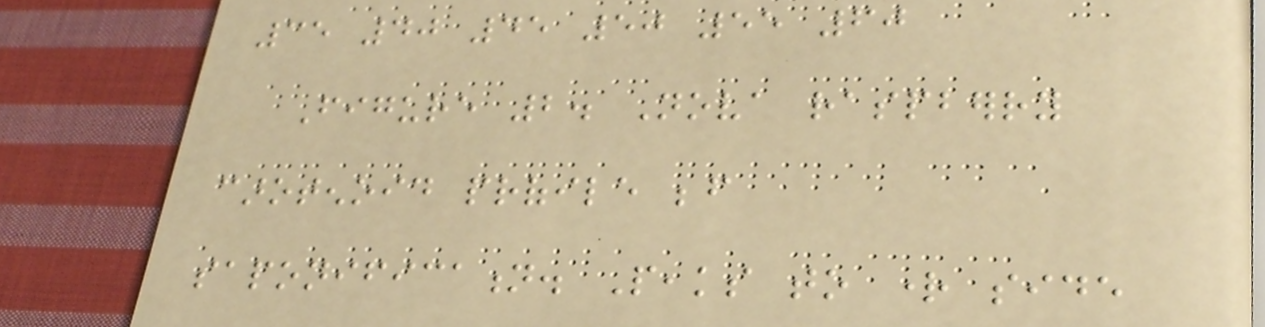35 40 45 50 55 60
Figure 2. Nova raspberry
carotenoid profile before
saponification. Peaks to right side
